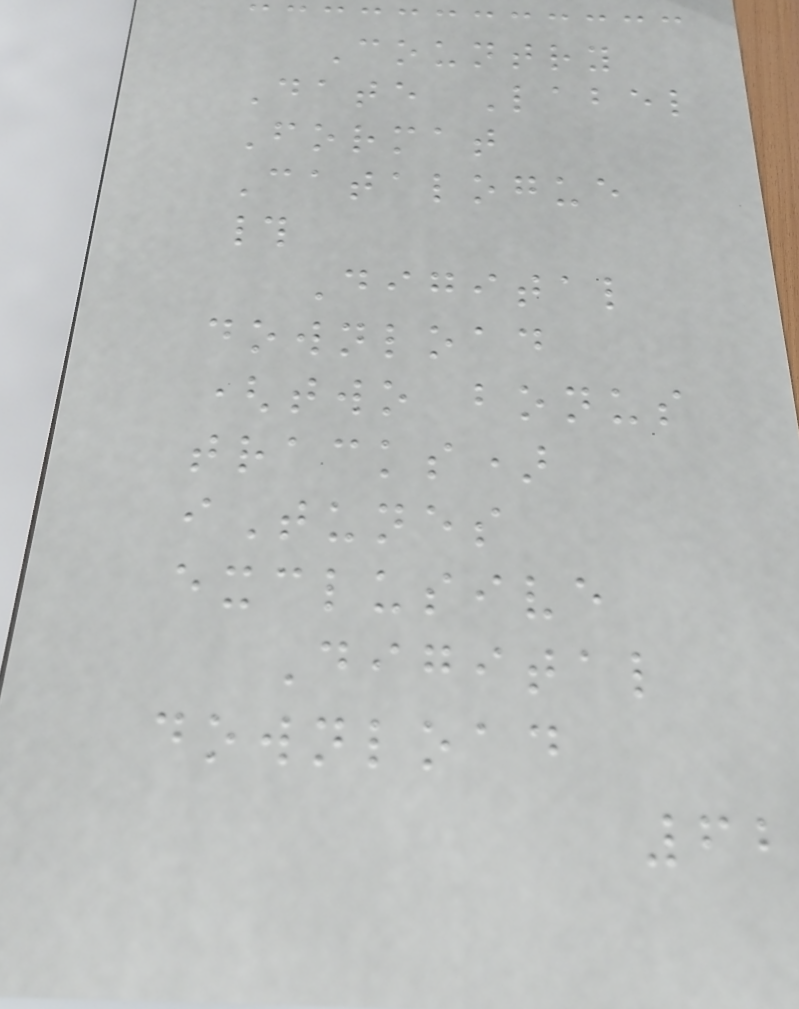Country
Date Label
Format
Catalogue
#
Digital
download
(two bonus
tracks)
iTunes
exclusive
Digital
download
62
